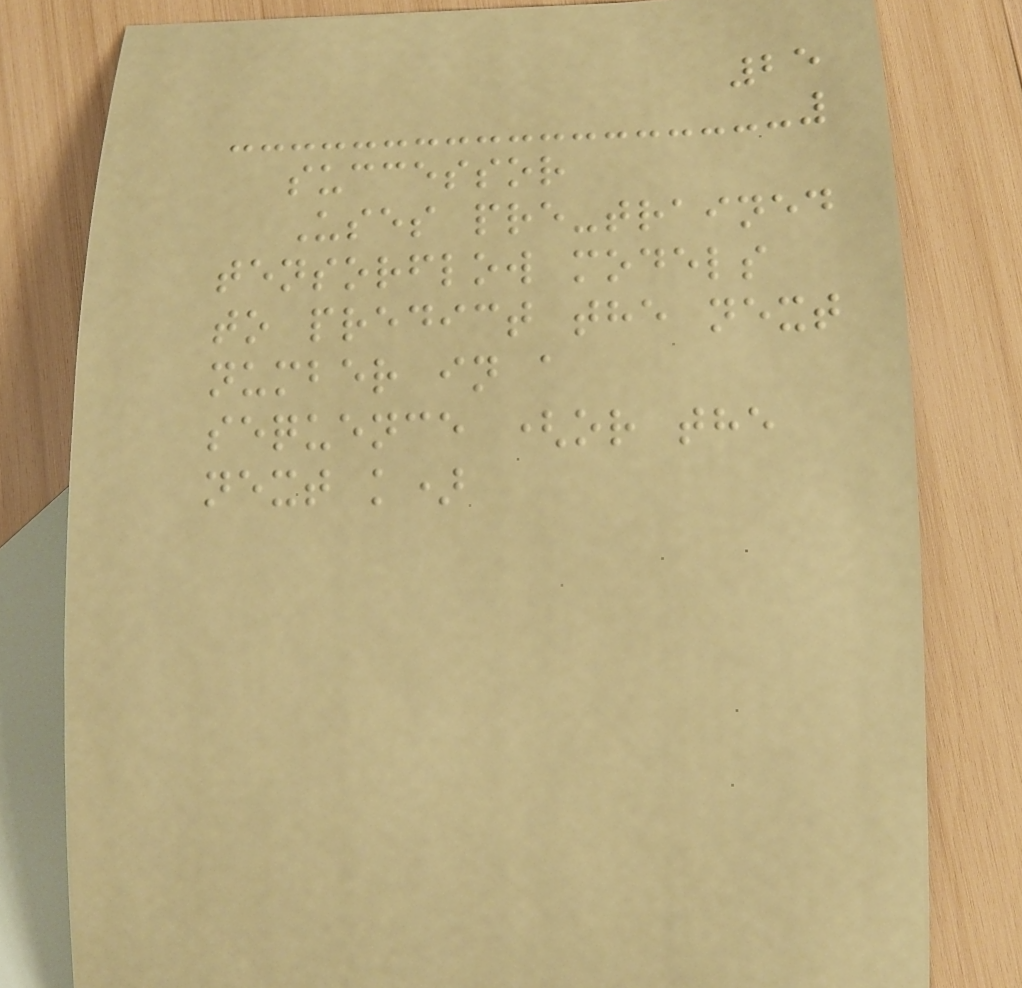25
successor
Uses pre-trained
tensorflow models
to predict the next
number in a
sequence (or the
next k)
